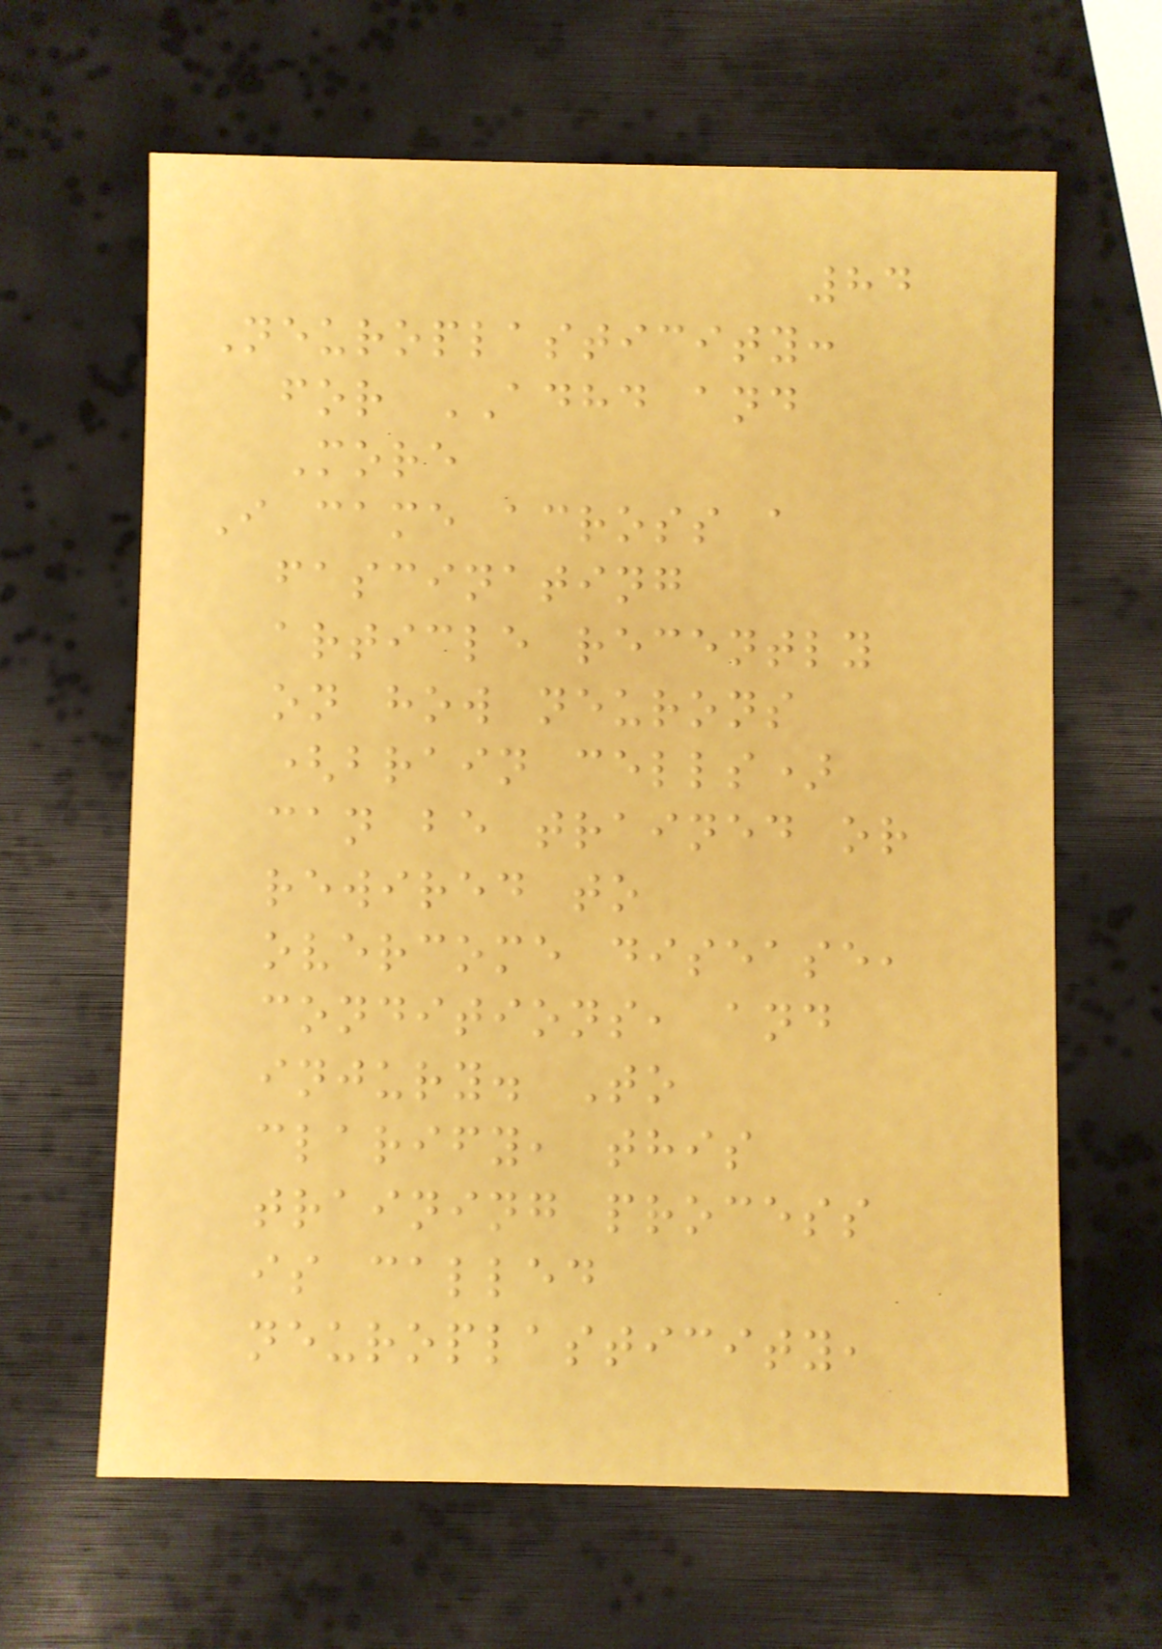84
Neuroplasticity:
for ADHD and
More
I came across a
fascinating
article recently
on how neurons
(brain cells)
can be trained or
rewired to
overcome disease,
conditions, and
injury. To
clarify, this
training process
is called
neuroplasticity,
